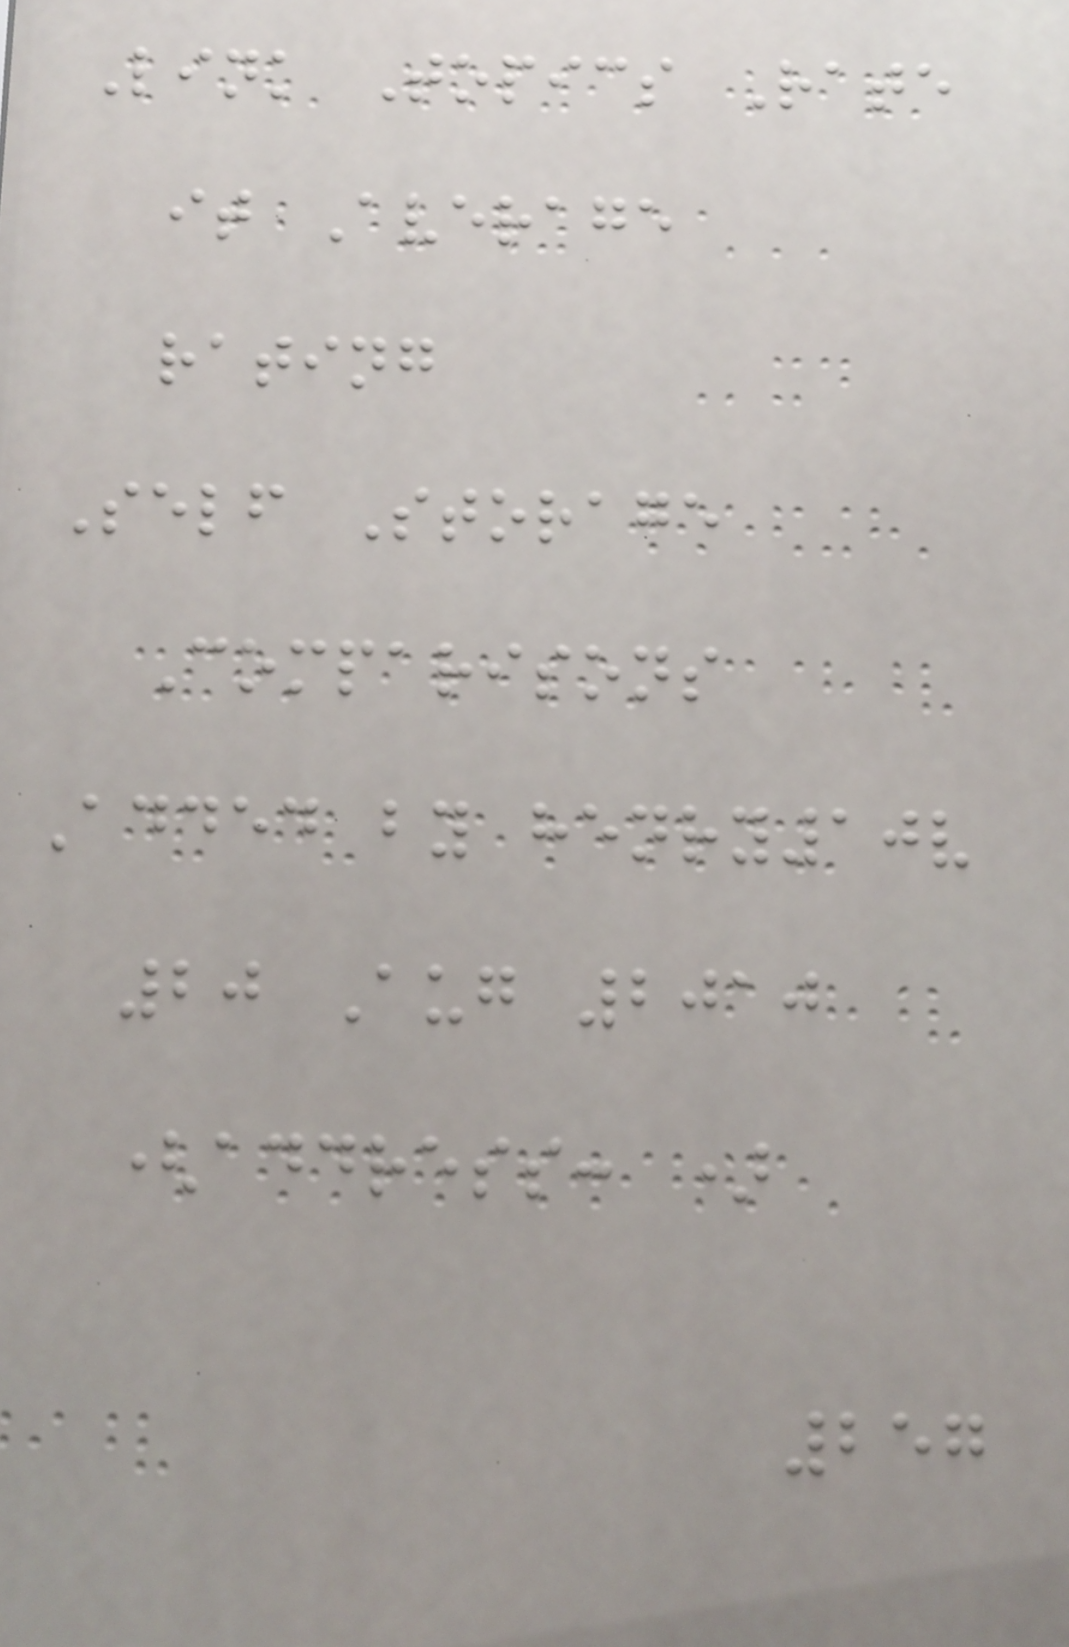Link Topics Rate
it Average
rating
Self Storage
Comparisons
Added by henry10v
20 Aug 2010
(address: )
257
